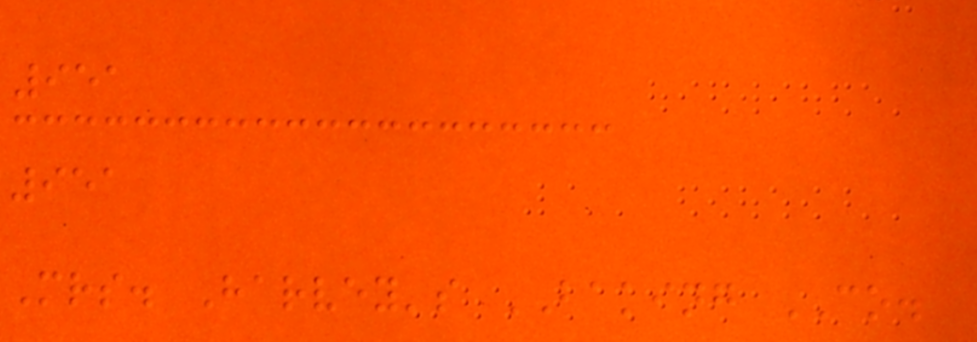951
951
Mrs. Harvey's BAKING CO.
